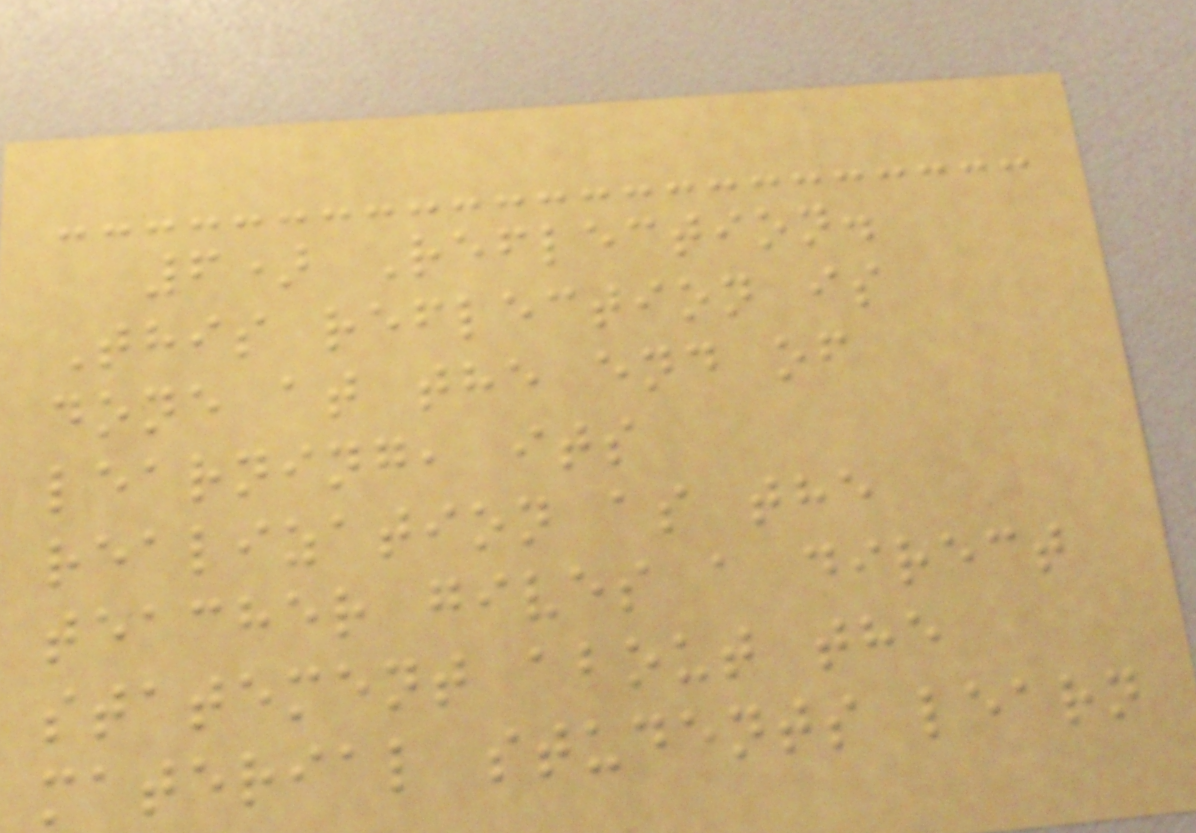6) Reflection.
This reflection is
done at the end of
learning, its
realization as the
teacher gives a direct
statement about the
material students learn
